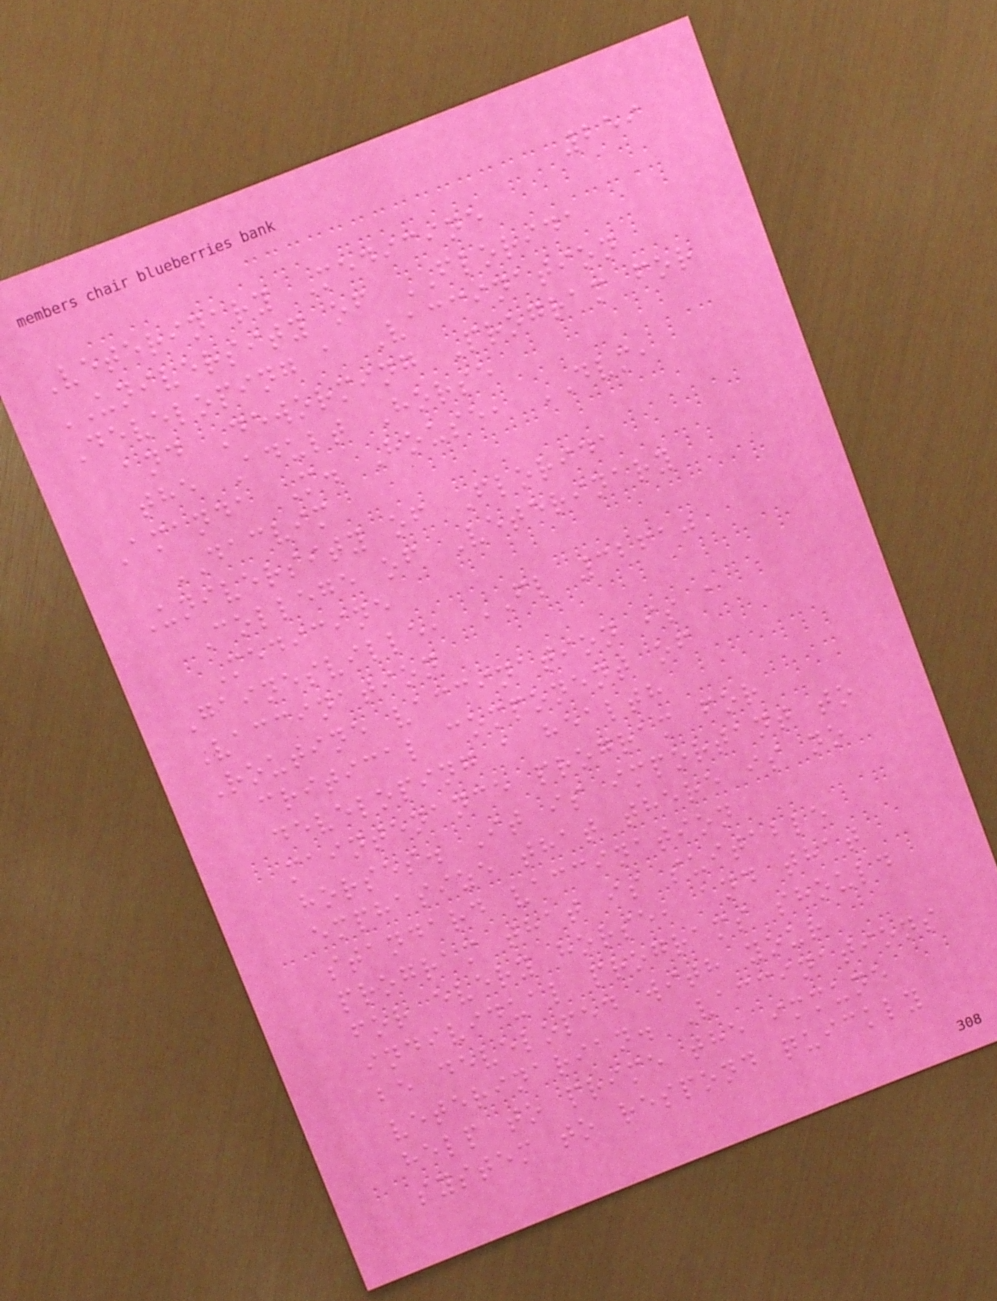259
Veterinary Medicine
UNIVERSITY of FLORIDA
Developing a Vaccination
and Deworming Program for
the Adult Horse
Amanda M. House, DVM,
DACVIM
University of Florida
College of Veterinary
Medicine
Gainesville, FL 32610
Vaccination
Routine vaccination is a
critical component of
developing a health
maintenance program for
horses. It is important to
emphasize that there is no
standard vaccination
program that is suitable
for every horse, and that
individual programs should
be developed with your
veterinarian. Vaccinations
help to prime the immune
system to respond quickly
